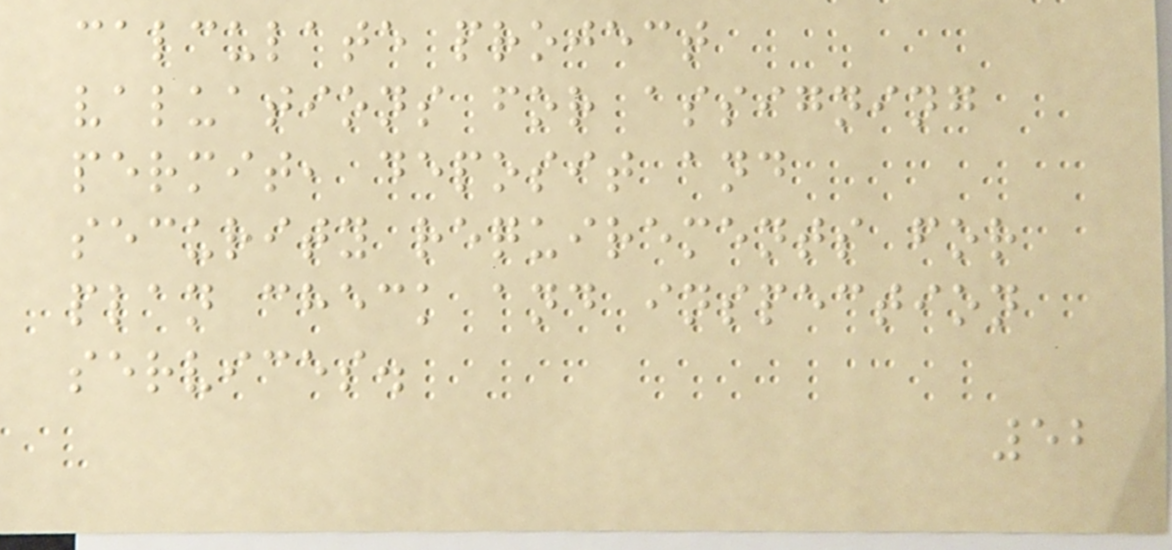calculate project
valuations for assigning
permit, deposit and
security requirements for
plan check and inspection
services.
52
